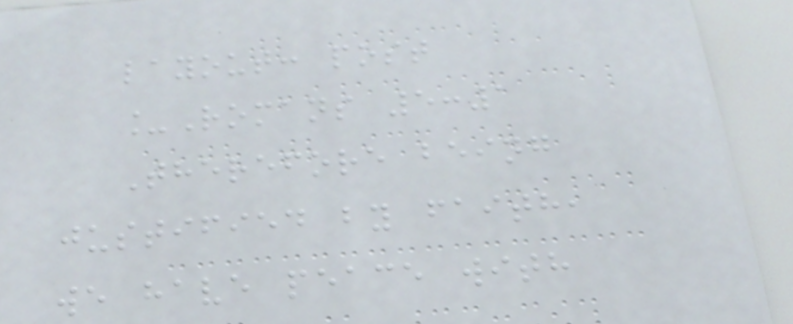layout: post
_Romans 5:1
Therefore being
justified by faith,
we have peace with
